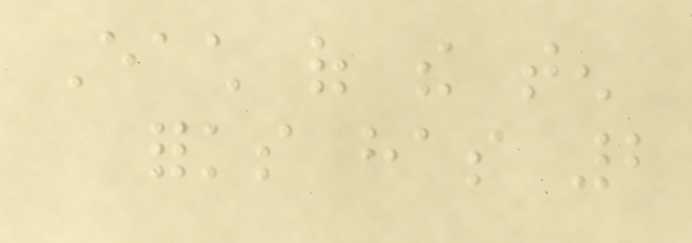Each of the ten
forks has 2
